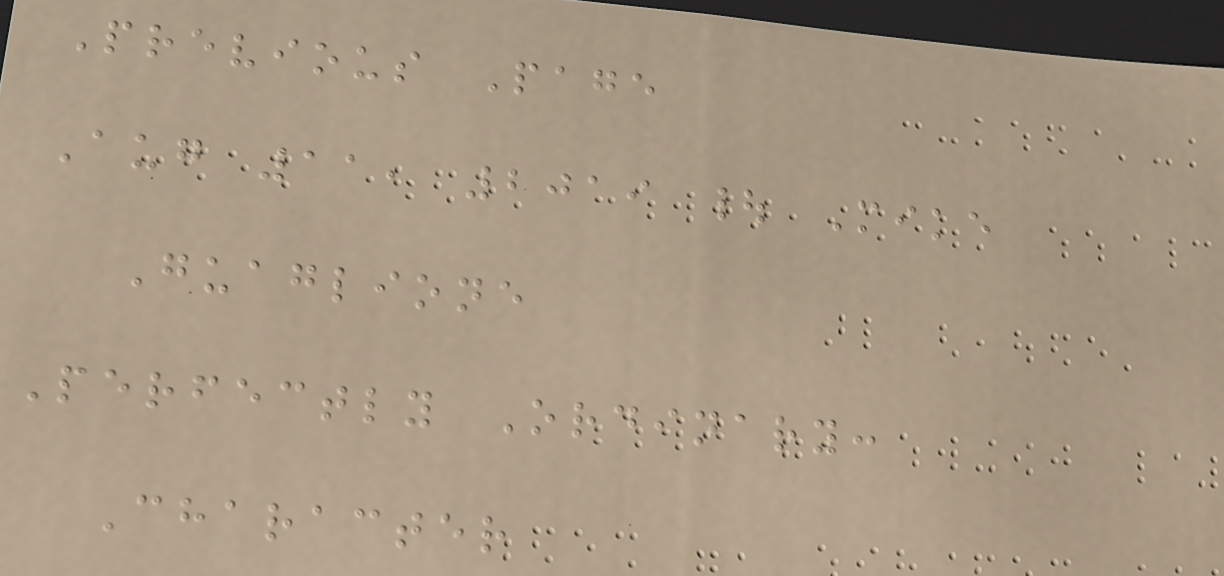Previous Page
Aug 11, 2019 | Mike
Guaglione
Perfectly Ordinary:
Character
